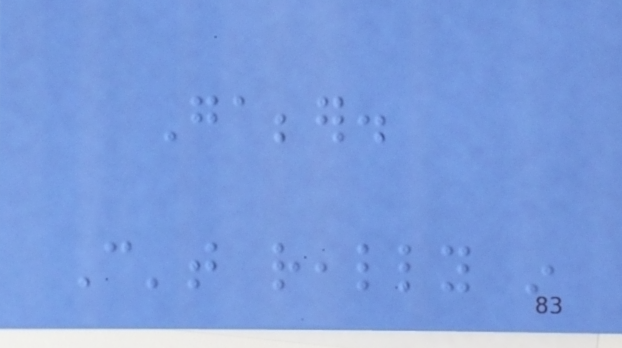Gabber.
Can't really in
